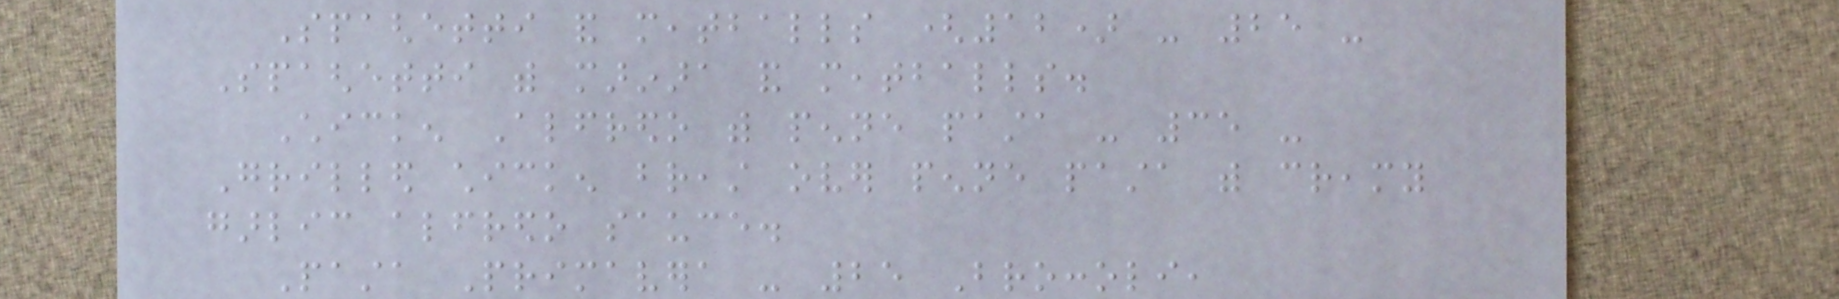Spaghetti and meatballs (12) - 25 -
Spaghetti with marinara and meatballs.
Chicken Alfredo with penne pasta - 35 -
Grilled chicken breast over penne pasta with creamy
garlic alfredo sauce.
Pasta Primavera - 25 Broccoli,
